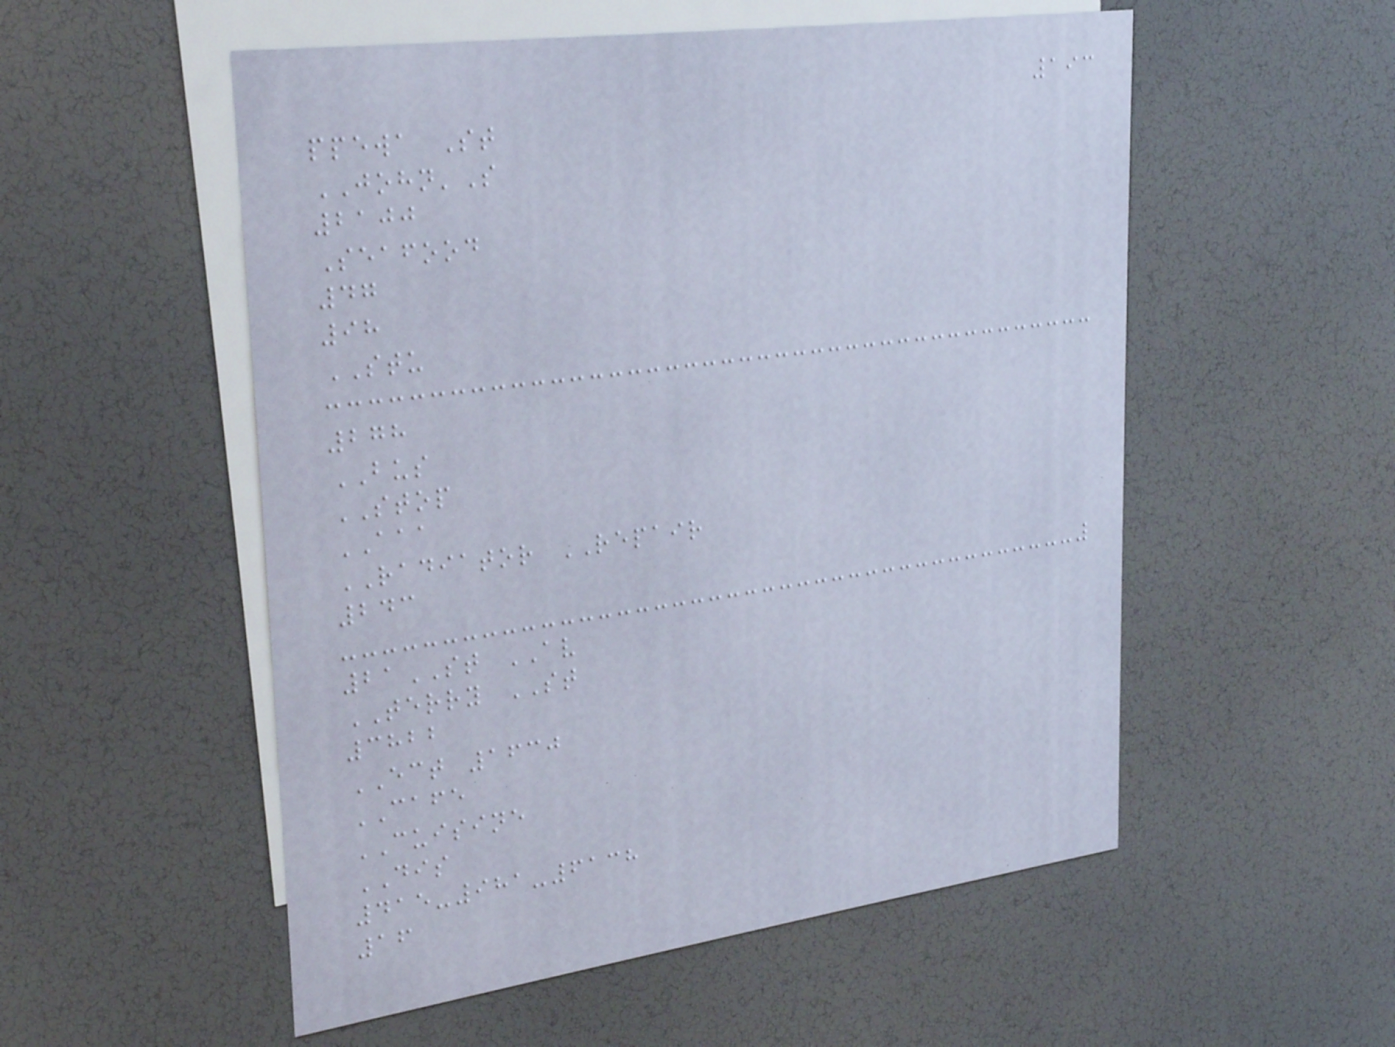193
ppewa St
JOHN'S
2100
Seafood
47
98
STU
278
BUS
STOP
AAA
RADIATOR REPAIR
243
21ST AV
TERRY ST
3822
ECT 1630
CAFE
CUISINE
DIS
415-981-6138
16
